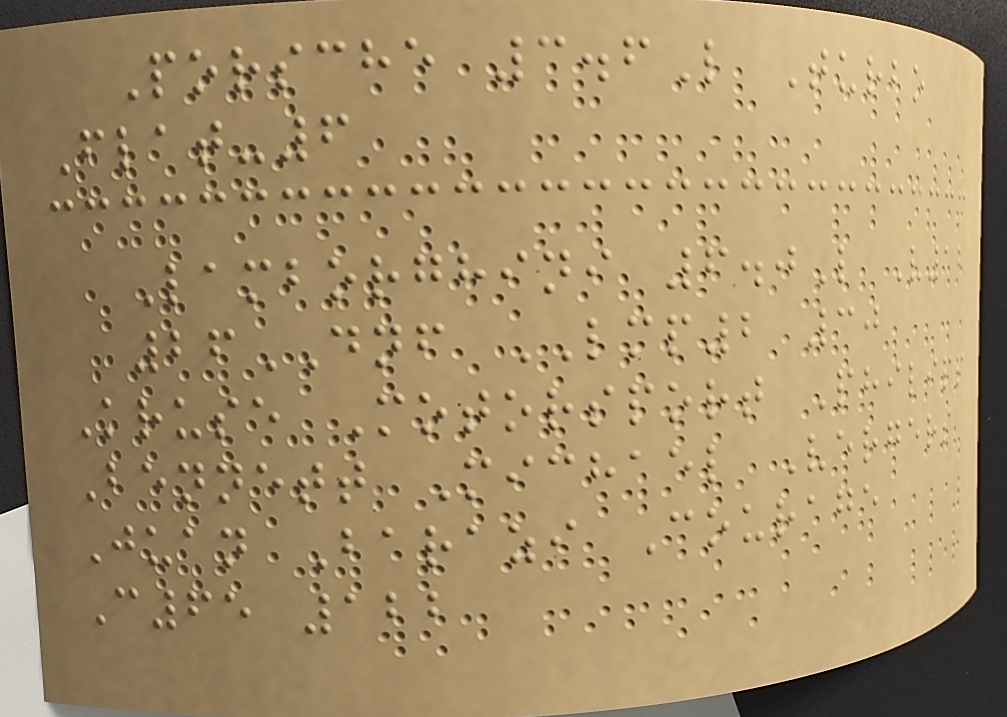Porsche 3.6L Turbo
Flat-6
Lamborghini 6.0L V12
26DNF LMP2 30
Kruse Motorsport Philipp
Bennett Michael Vergers
Juan Barazi Courage
C65 122
